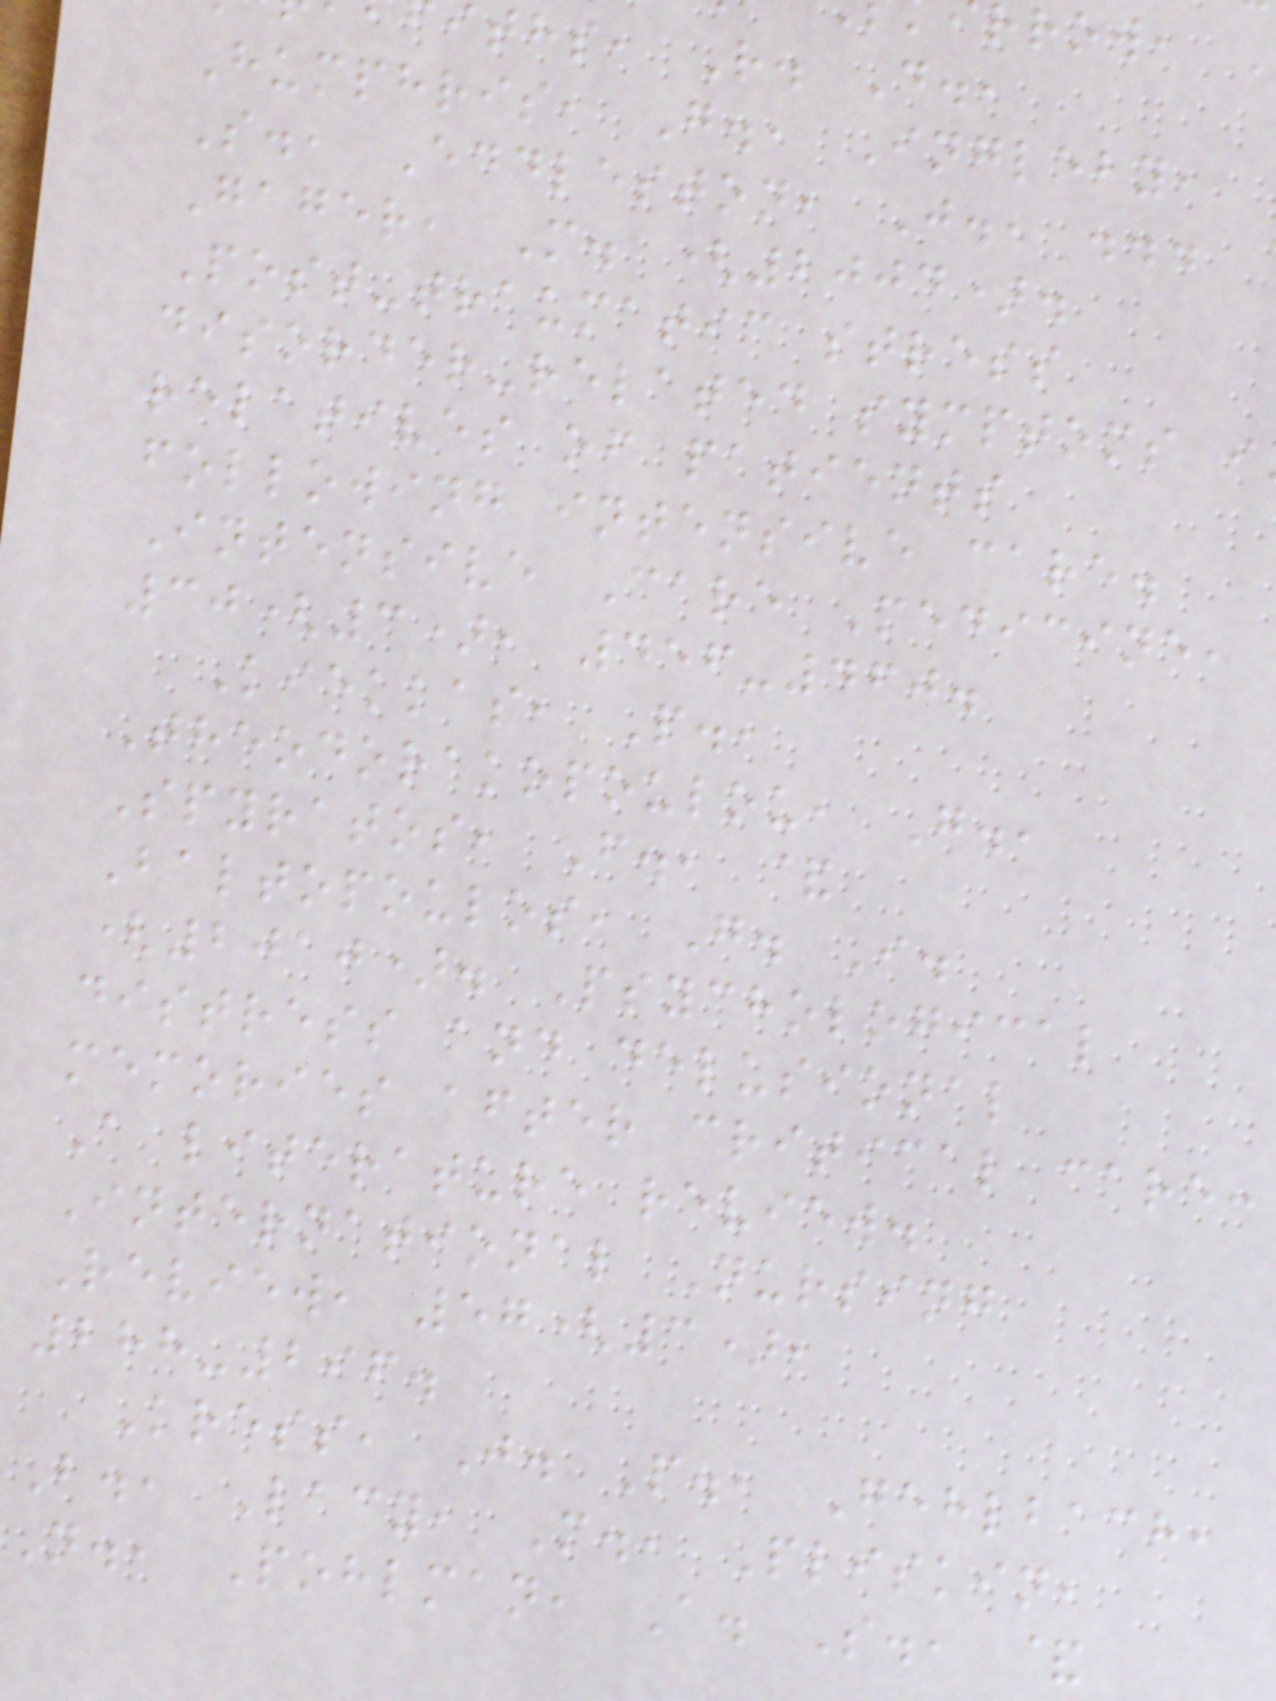iths, R. D.,
Humphris, G., Ingleby,
S., Eddleston, J., ...
Gager, M. (2004).
Post-traumatic stress
disorder-related symptoms i
relatives of patients
following intensive care.
Intensive Care Medicine,
30(3), 456-460.
Kiekkas, P.,
Theodorakopoulou, G.,
Spyratos, F., &
Baltopoulos, G. I.
(2010). Psychological
distress and delusional
memories after critical care:
A literature review.
International Nursing
Review, 57(3),
288-296.
Kress, J. P., Gehlbach,
B., Lacy, M., Pliskin,
N., Pohlman, A. S., &
